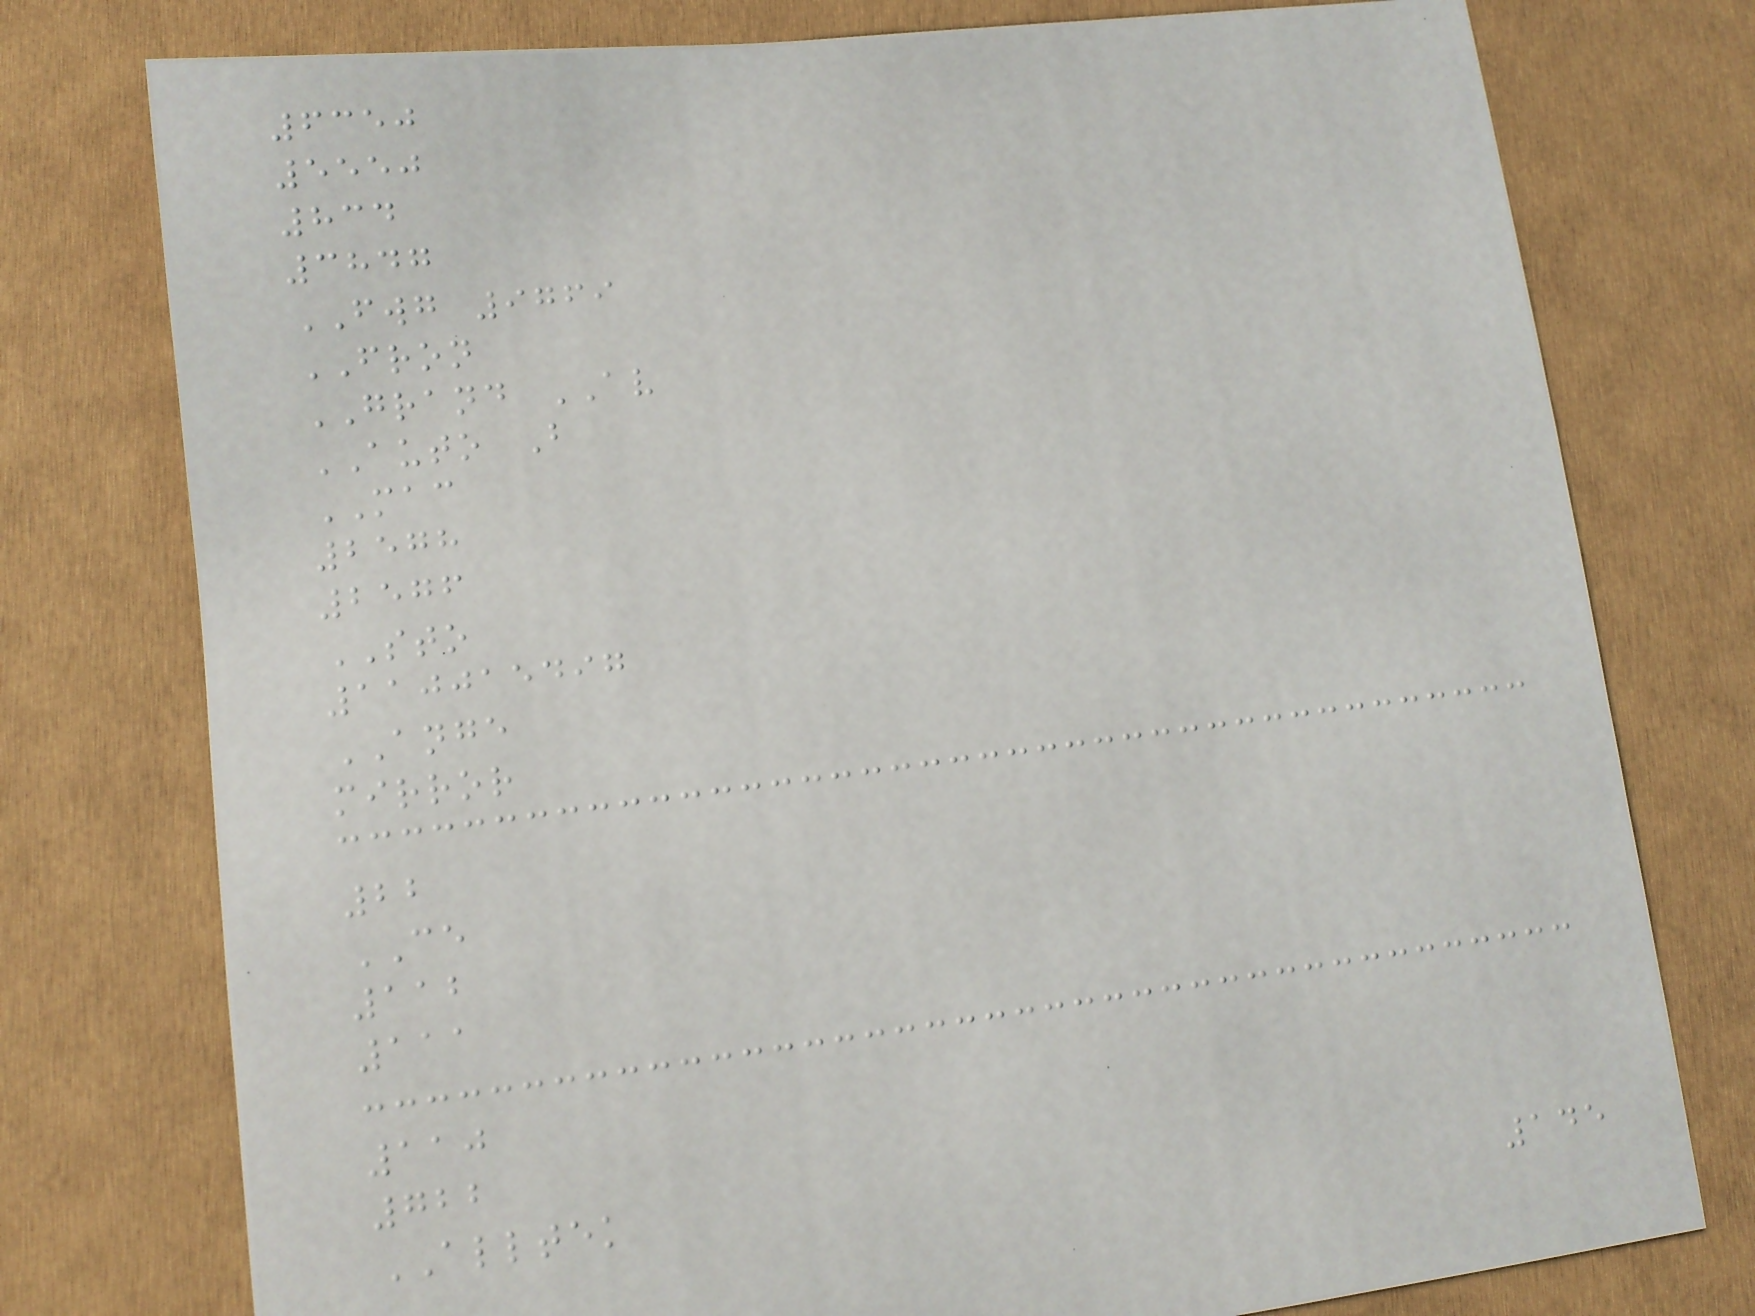6350
5550
834
3847
FWG 9769
FRON
GRAND AV
AUTO B
MAC
2578
2576
STO
110015497
ANGE
mirror
22
CE
112
111
110
722
ALLTEK
145
